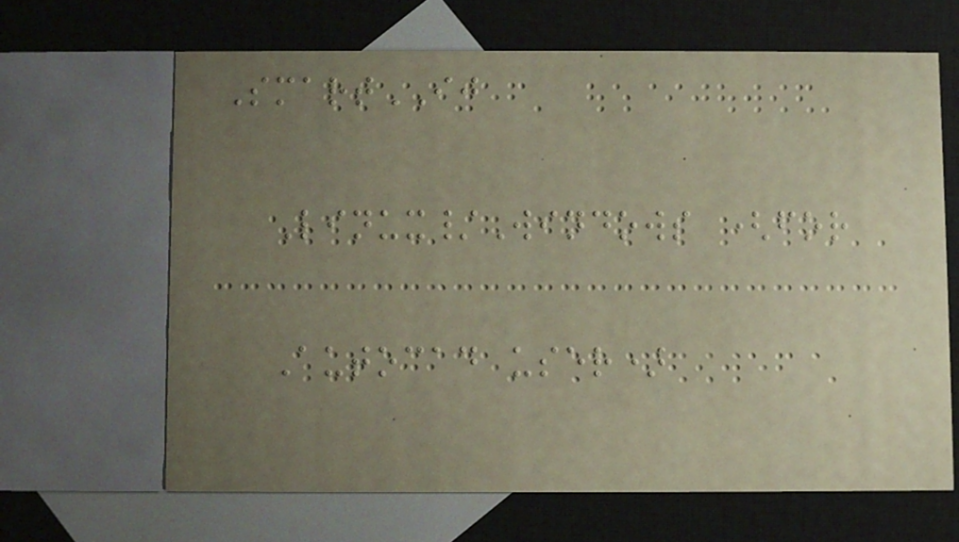SmartIJ
Linux/Windows (for
Autocad user)
